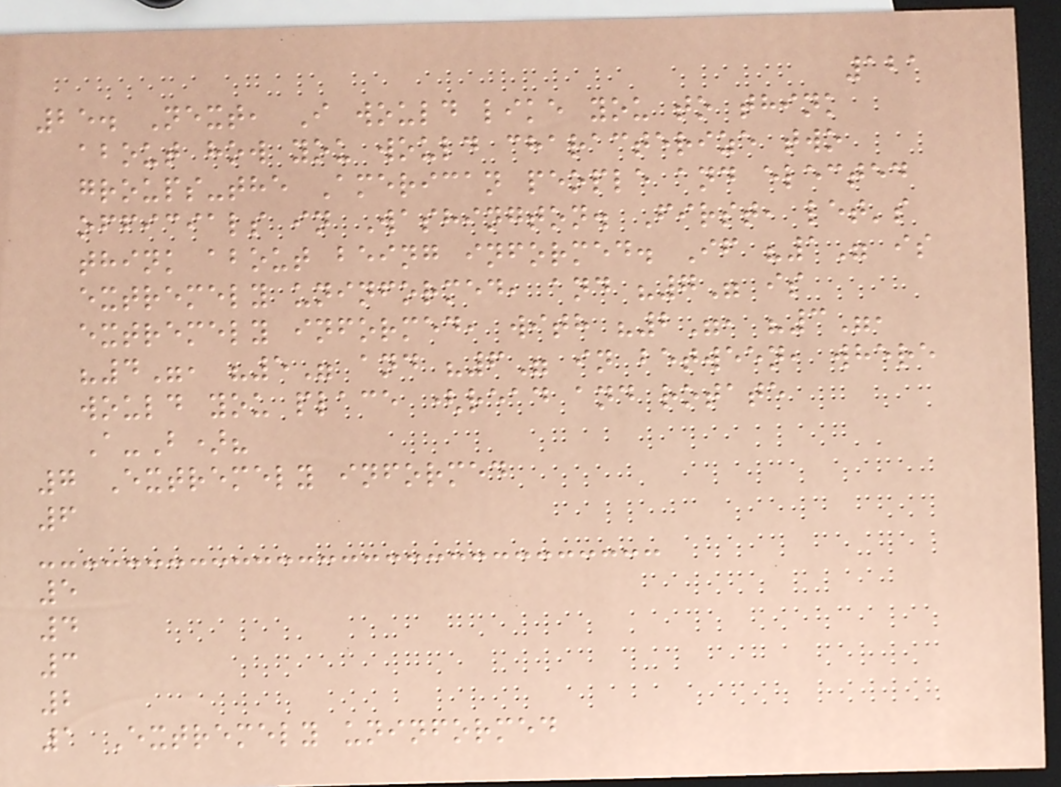121
25. Next, I would like you to think
about how you would characterize two
groups-the American people and elected
officials in Washington. First, let's
think about being informed. If "1" is
extremely uninformed, and "7" is
extremely informed, with "2", "3",
"4", "5" and "6" in between, where
would you place (read and rotate
A-B)?
7 Extremely informed
6
5
4
3
2
1 Extremely uninformed
